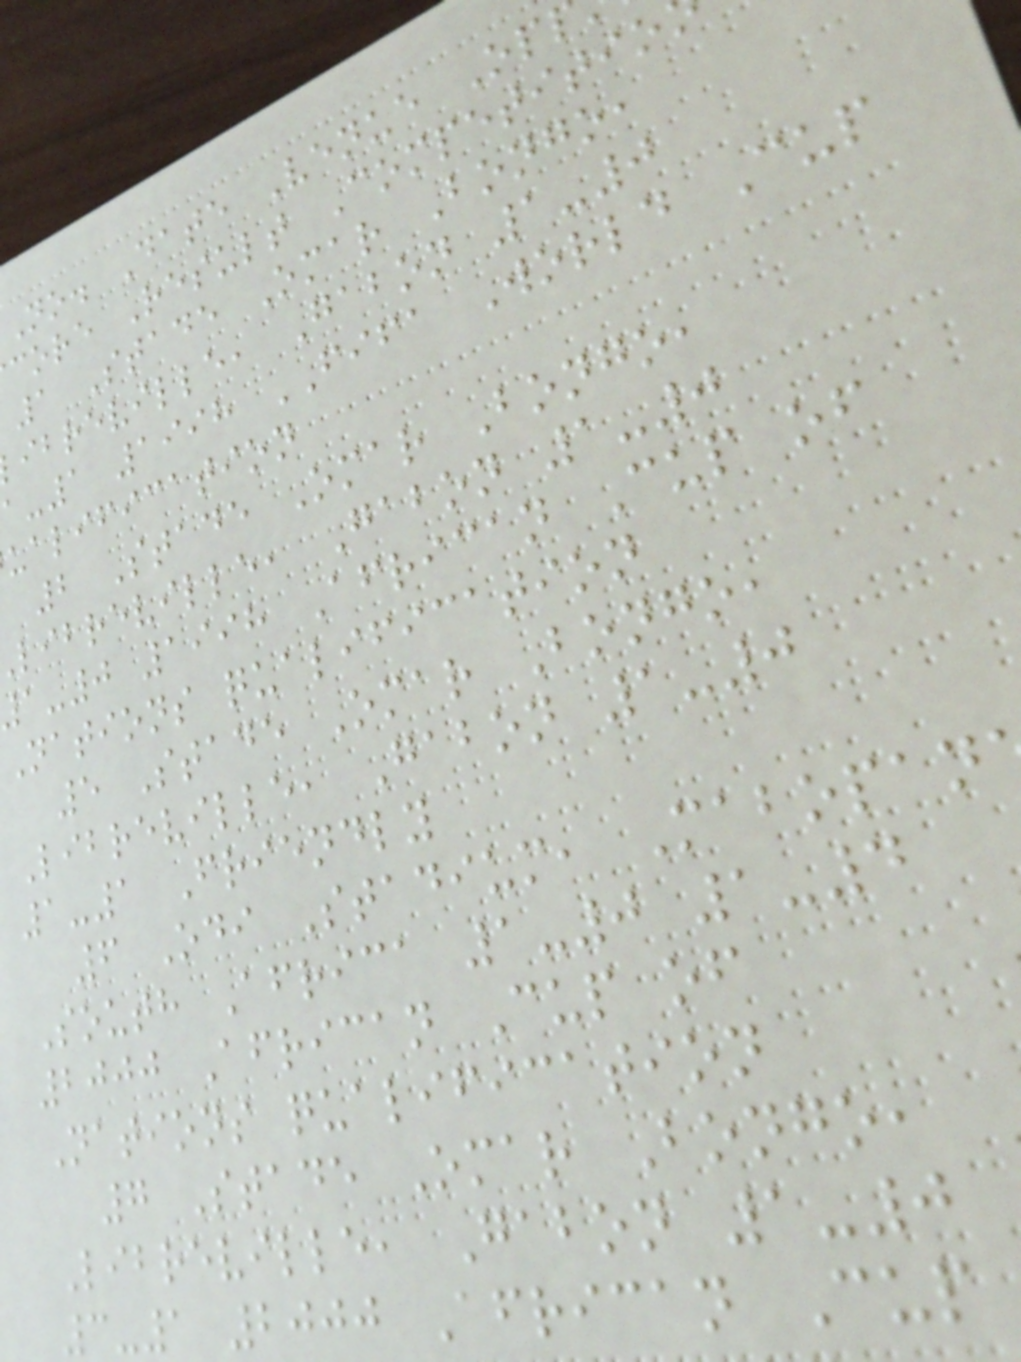No. Date Venue Op
core Result Competitio
1 Stade Omar Bongo,
ibreville, Gabon 1-0
-1 1998 FIFA World Cup
ualification
2 Stade Omar Bongo,
libreville, Gabon 1-0
-0 1998 African Cup of
Nations qualification
5 Stade Omar Bongo,
Libreville, Gabon 1-0
1-1 Friendly
6 Odi Stadium, Mabopan
South Africa 1-0 1-4
2000 African Cup of
Nations qualification
7 Stade Omar Bongo,
Libreville, Gabon 1-0
3-1 2000 African Cup
